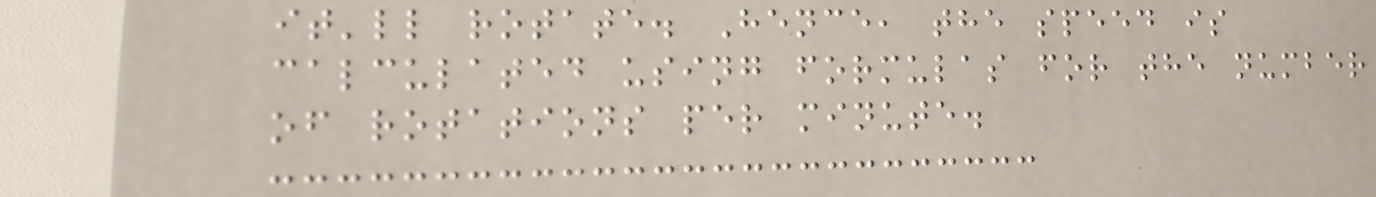it'll rotate. Hence, the speed is
calculated using formulas for the number
of rotations per minute.
